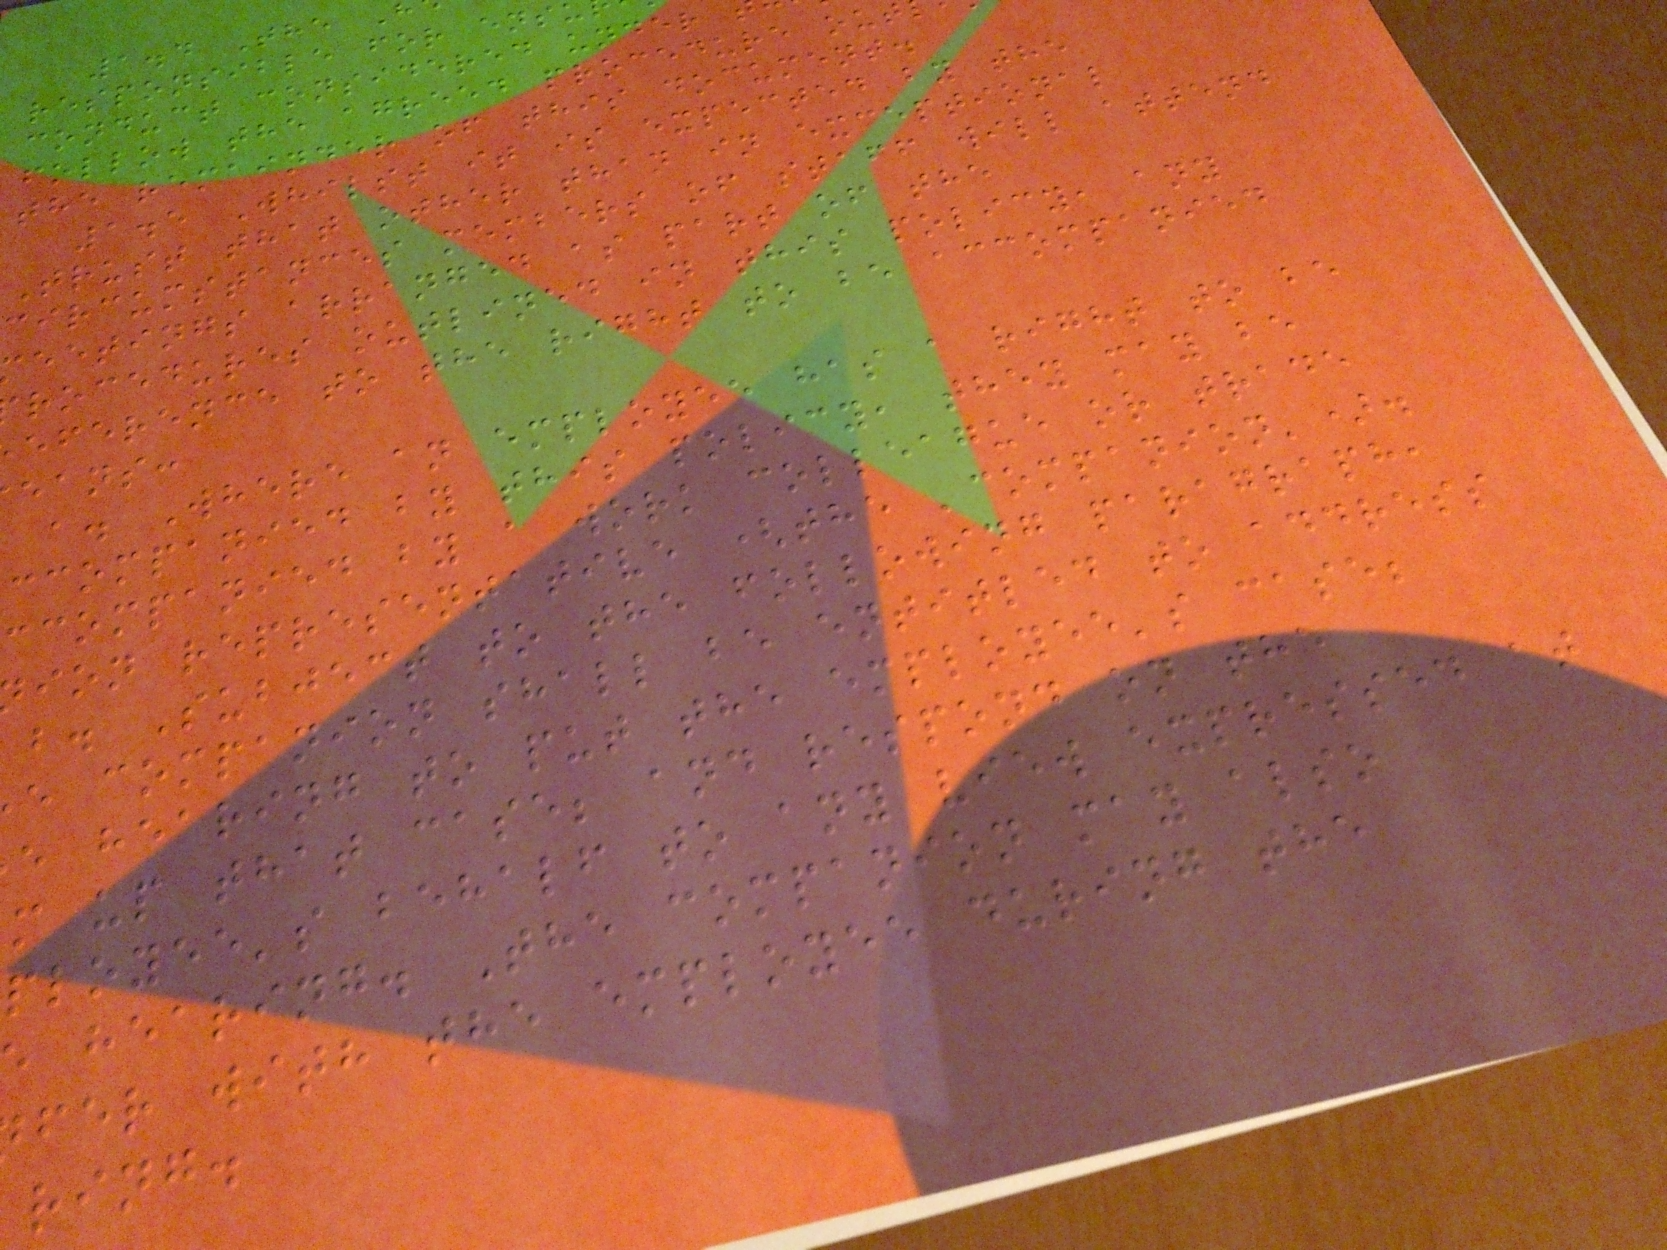1.4 The
responsible for ens
conduct considered under
follow the agreed procedure out
the remainder of this document.
1.5 Whilst it is expected by the
Trust that other than in exceptional
circumstances members of staff will attend
eetings arranged as part of the
rocedures outlined in this policy, any
eference to the right to be accompanied
eans:
a. Where an employee has a right to be
ccompanied by this policy, they may be
ccompanied by a work colleague or trade
ion representative (the 'companion').
b. Subject to the following paragraph,
e companion shall be entitled to address
e hearing to put the employee's case;
m up that case; and respond on the
ployee's behalf to any view expressed at
hearing. The companion may also
fer with the employee during the
ring.
